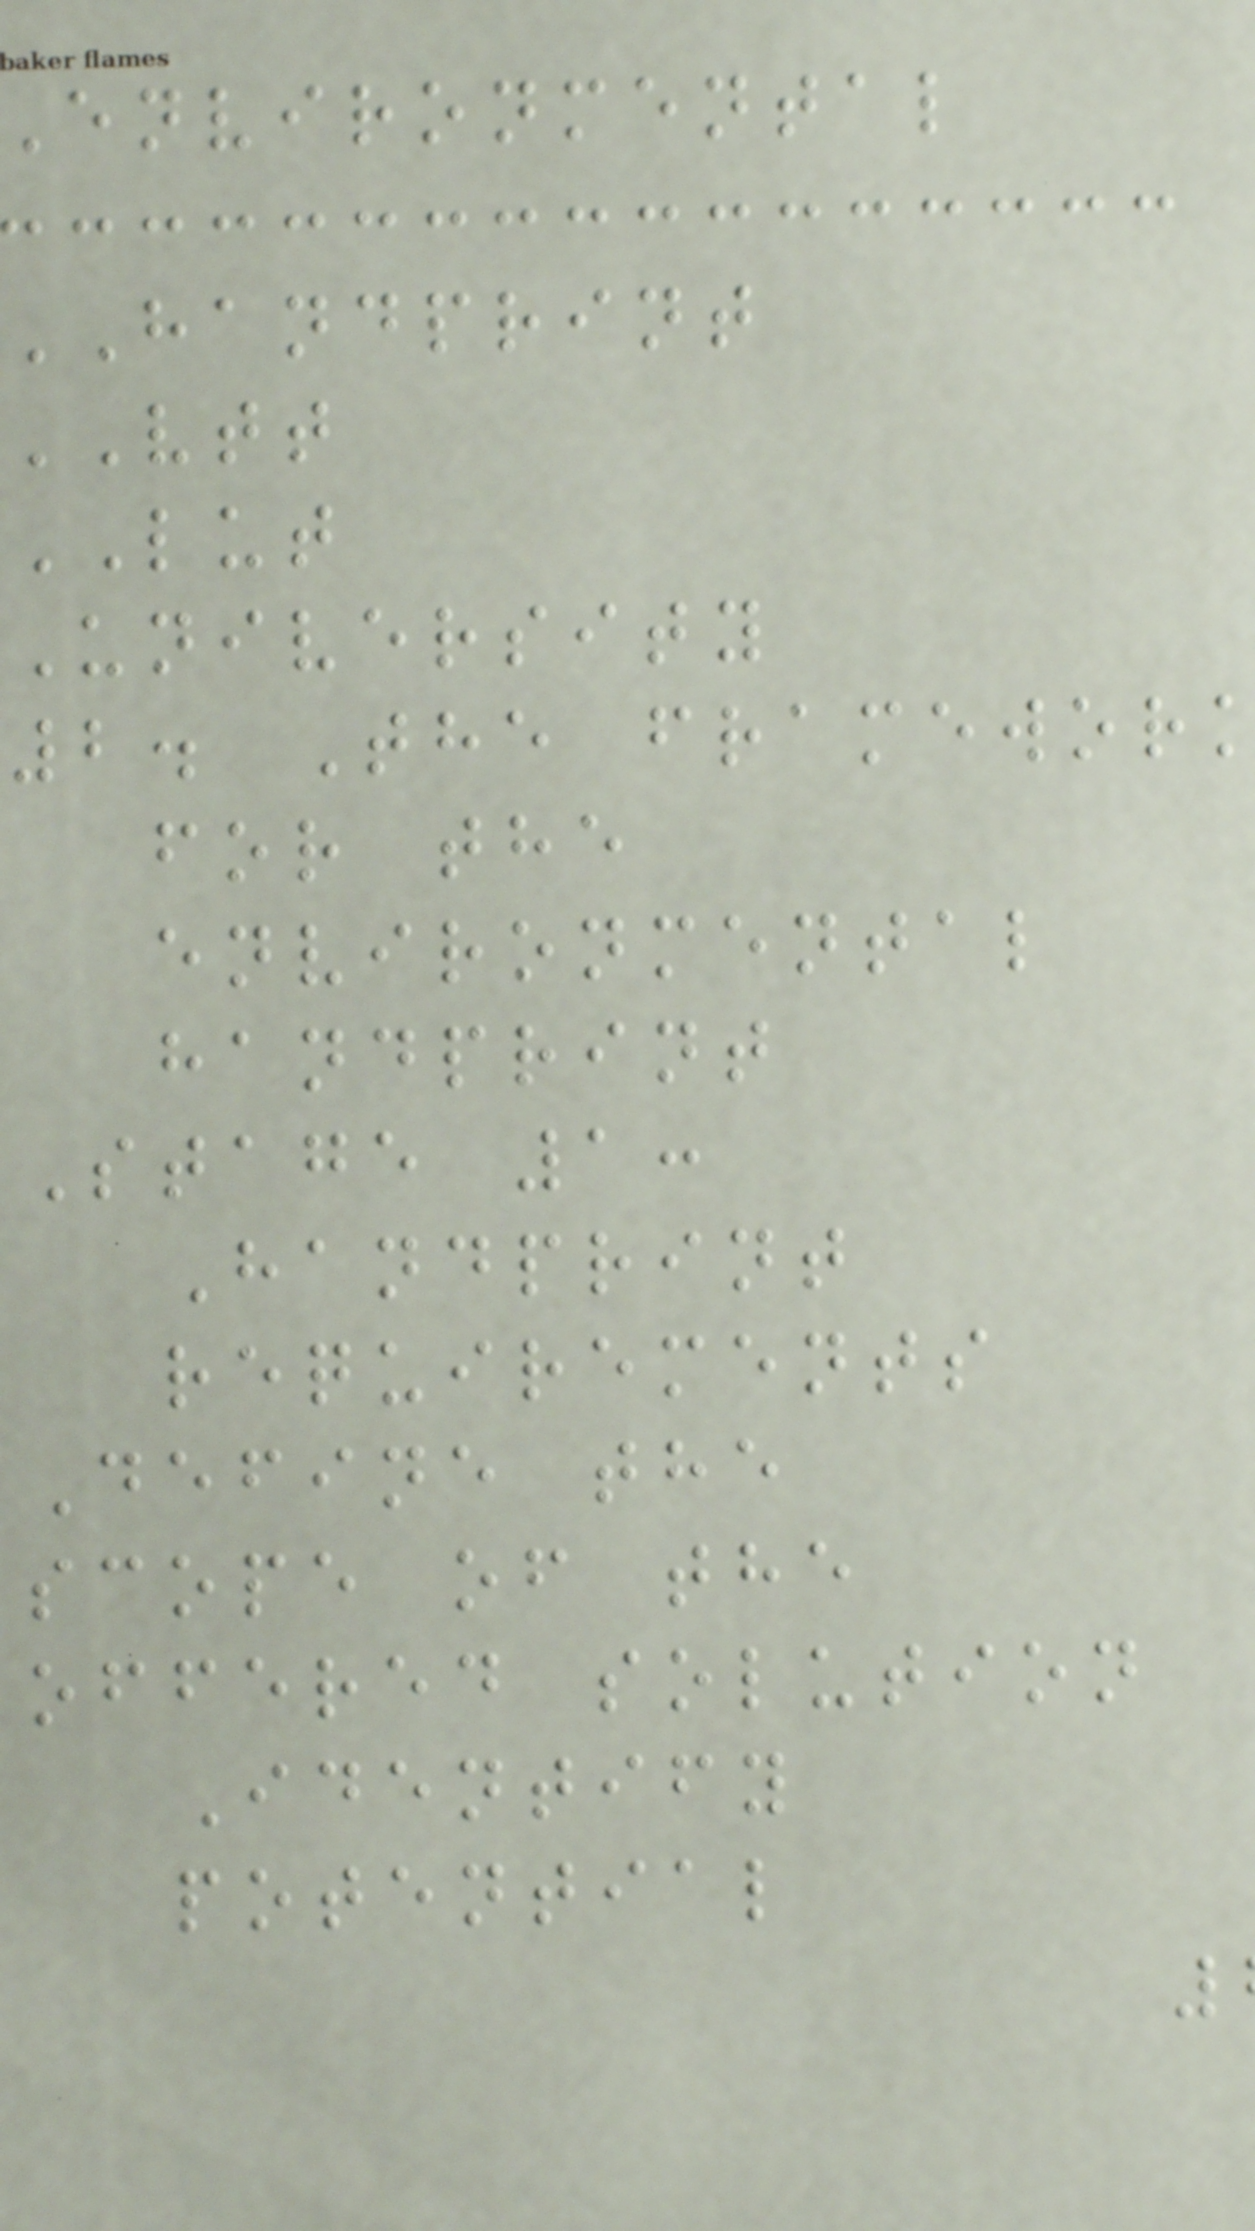environmental
HANDPRINT
VTT
LUT
University
2. The framewor
for the
environmental
handprint
Stage 1:
Handprint
requirements
Define the
scope of the
offered solution
Identify
potential
